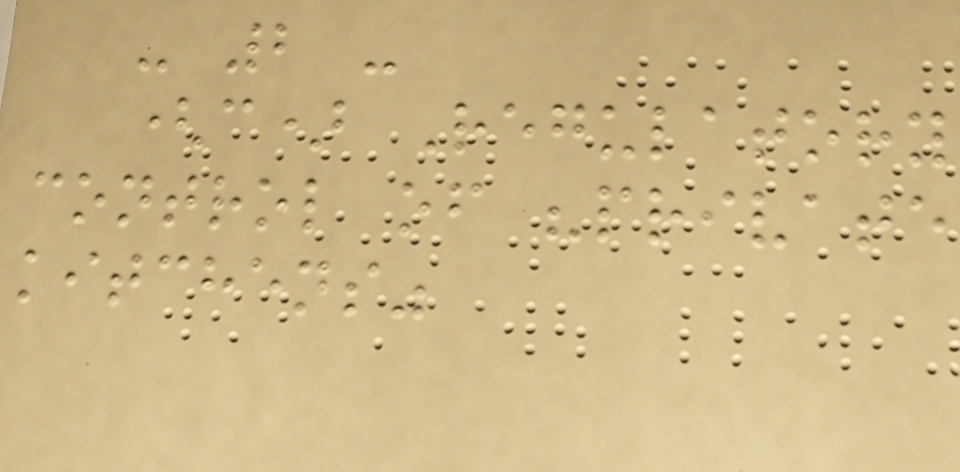- 2 -
(c) Regulatory
control of "private
kitchens"
